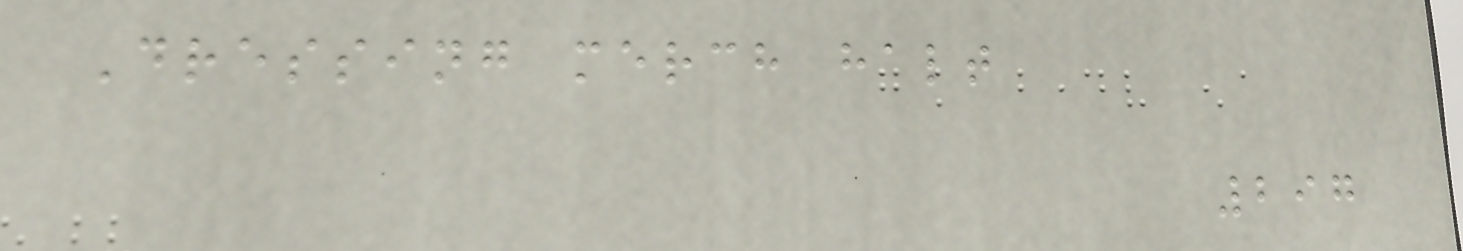Dressing merch halt
297
